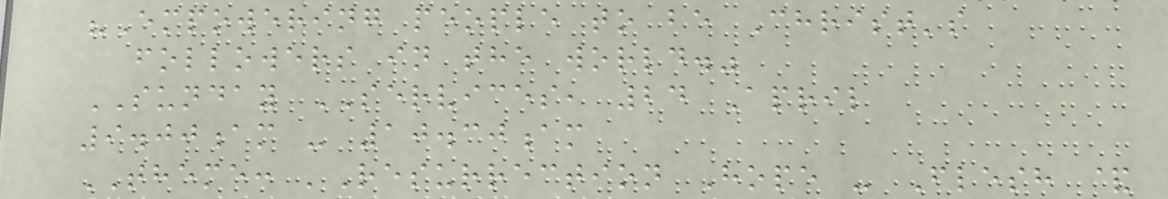"Empowering people to be Christ's
followers in the world."
SUNDAY SERVICES, 24 April
9.00am - 10.30am
THEME: 'Resurrection Hope - Flesh &
